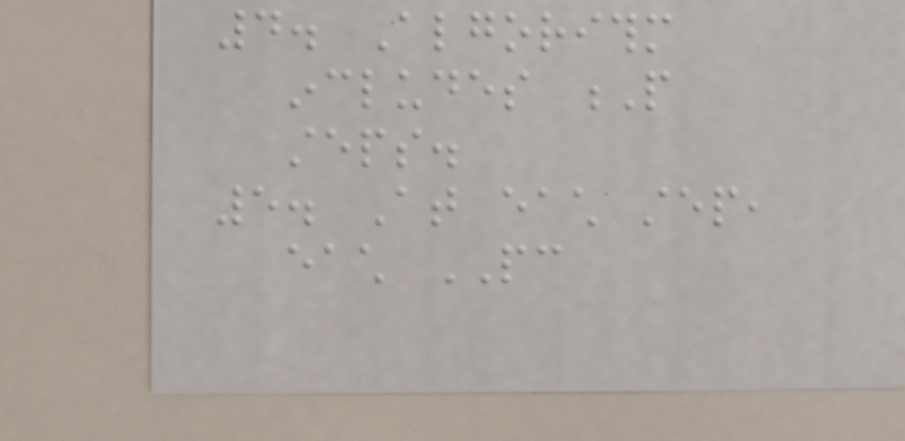4. Algorithm
includes P
steps.
5. At each step,
each PC
